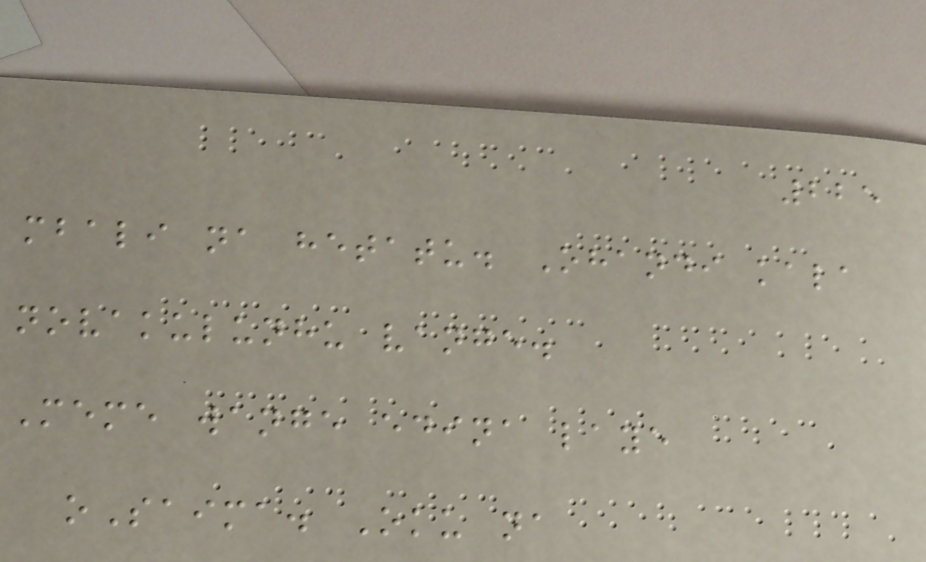225
mbali na hetatu. Ohandi kala
novakulunhu vange.
Meme wange edina laye
oSaima. Oku na
